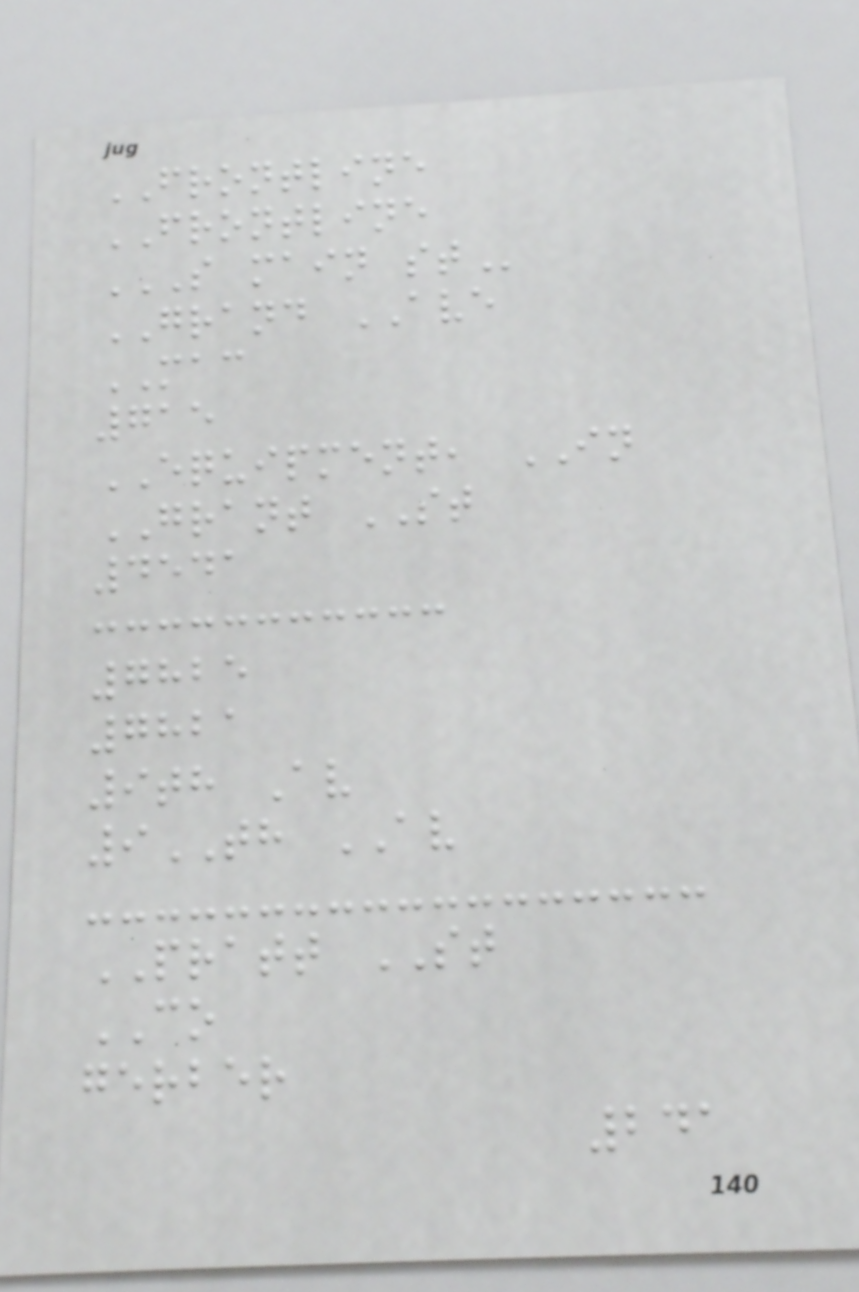FRONTLINE
FRONTLINE
S MAIN ST
GRAND AVE
MAC
715
EQUIPMENT, IN
GRANT ST
4541
7825
7821
9th Av
9TH AV
PRATT ST
CO
gerber
241
